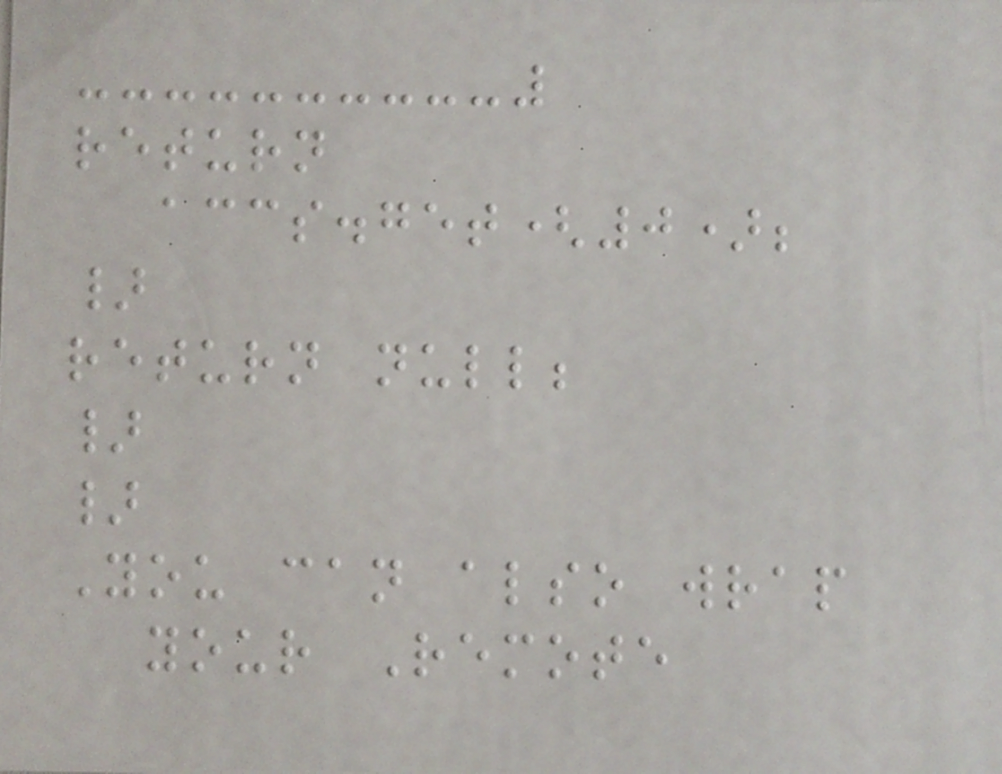return
accs.get(0);
}
return null;
}
}
You can also wrap
your Remote
